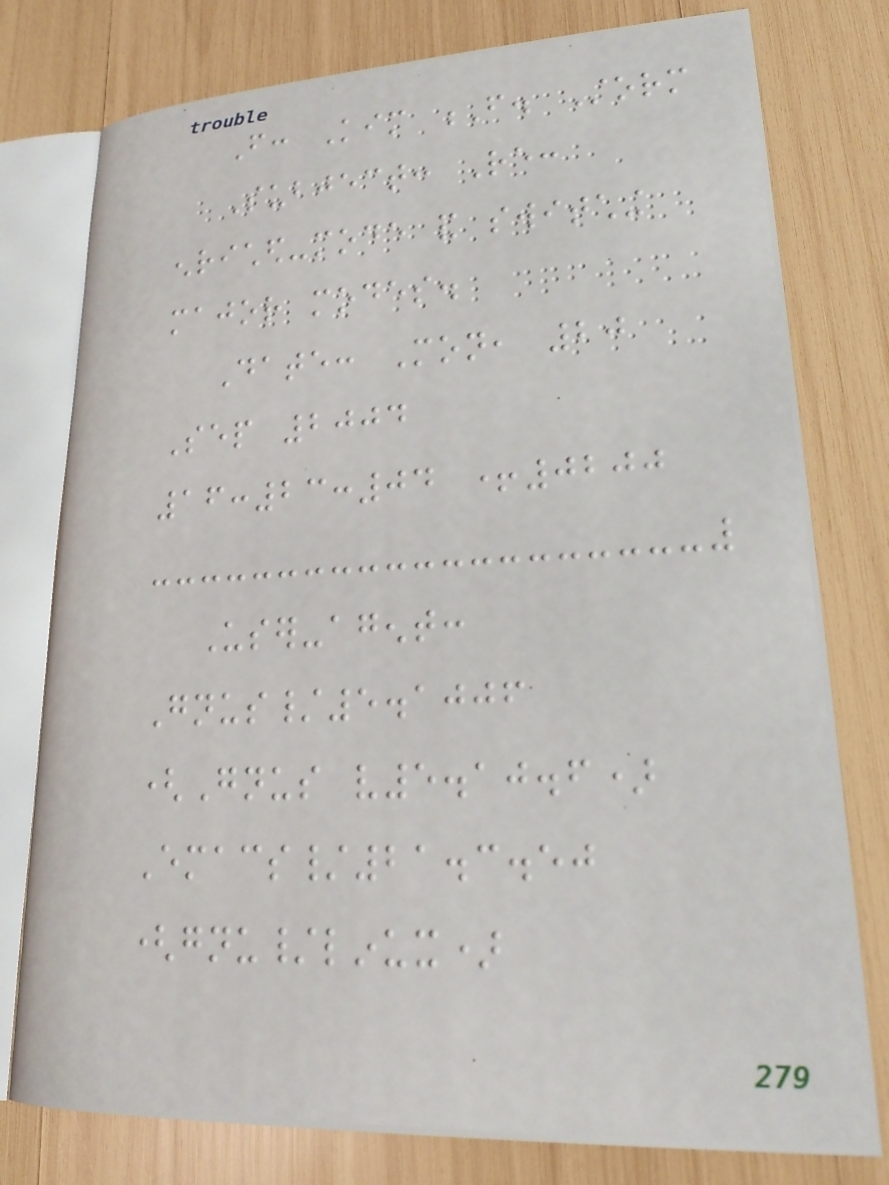From: Kim F. Storm
Subject: Re:
enriched-mode and switching
major modes.
Date: Mon, 20
Sep 2004
16:23:04 +0200
User-agent:
Gnus/5.1006
(Gnus v5.10.6)
Emacs/21.3.50
(gnu/linux)
